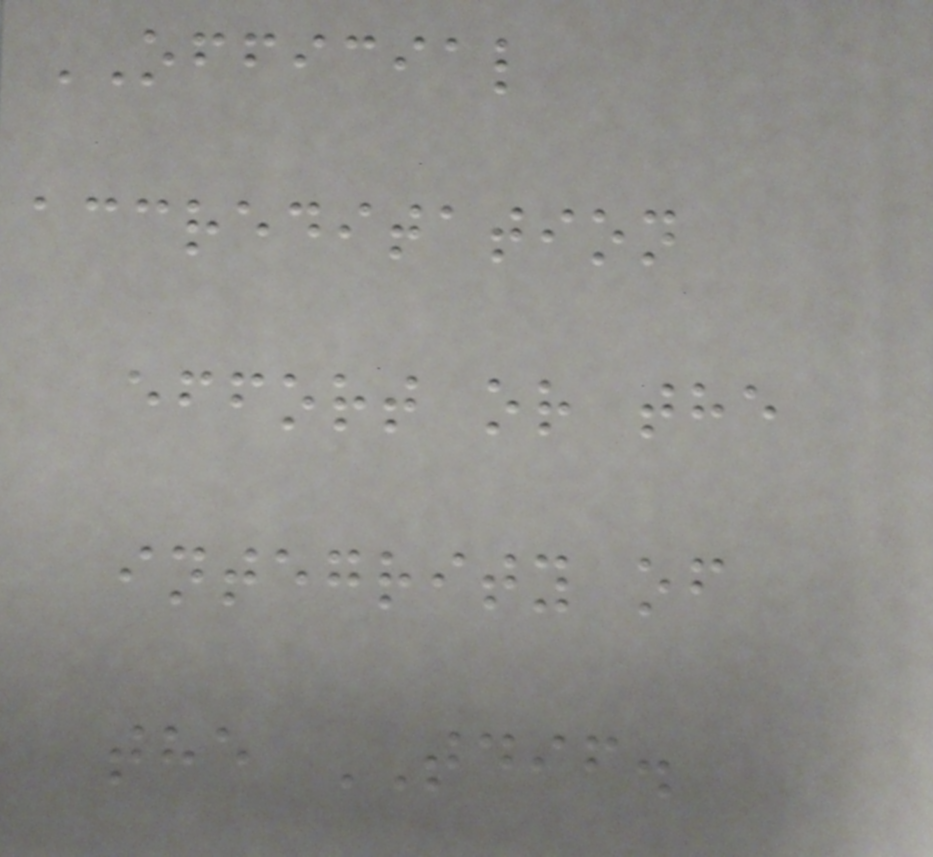OFFICIAL
accreditation
effort or the
integrity of
the TDIF.
